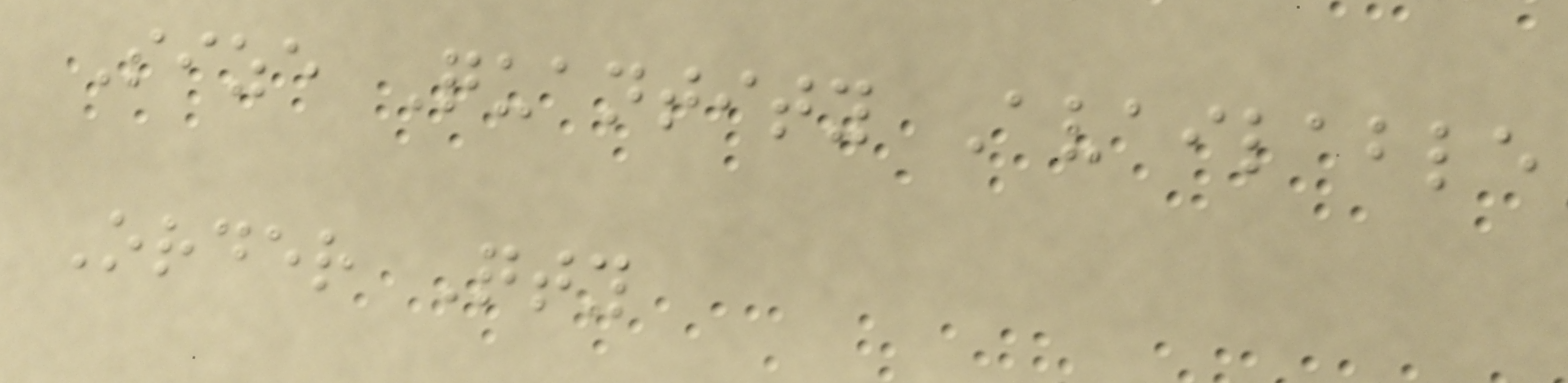Size Quantity Available
Order Qty
